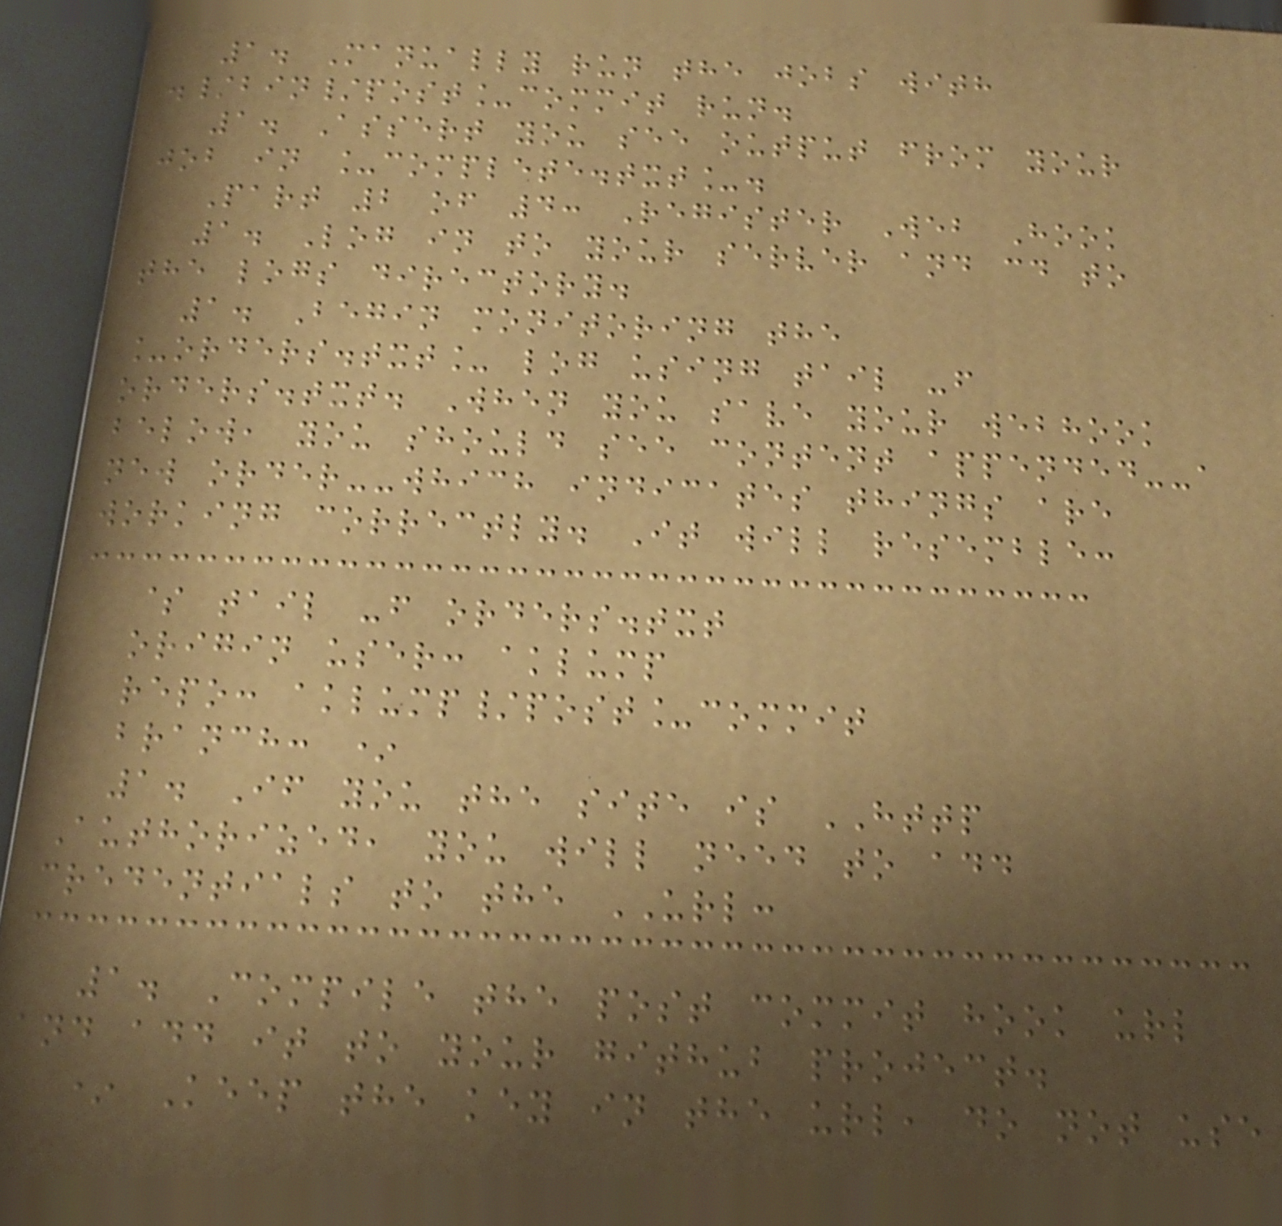1. Manually run the jobs with
./bin/post_commit run.
1. Assert you see output from your
job in _complete.txt_.
Part 2 of 4: Register Web Hook
1. Log in to your server and cd to
the logs directory.
1. Begin monitoring the
_orders.txt_ log using tail -f
orders.txt. When you save your webhook
below, you should see content appended--a
new order--which indicates things are
working correctly. It will resemble:
$ tail -f orders.txt
origin user: aklump
repo: aklump/post_commit
branch: *
1. If you the site is HTTP
Authorized, you will need to add
credentials to the URL:
1. Compile the post commit hook url
and add it to your github project.
* Keep the key in the url, do not use
